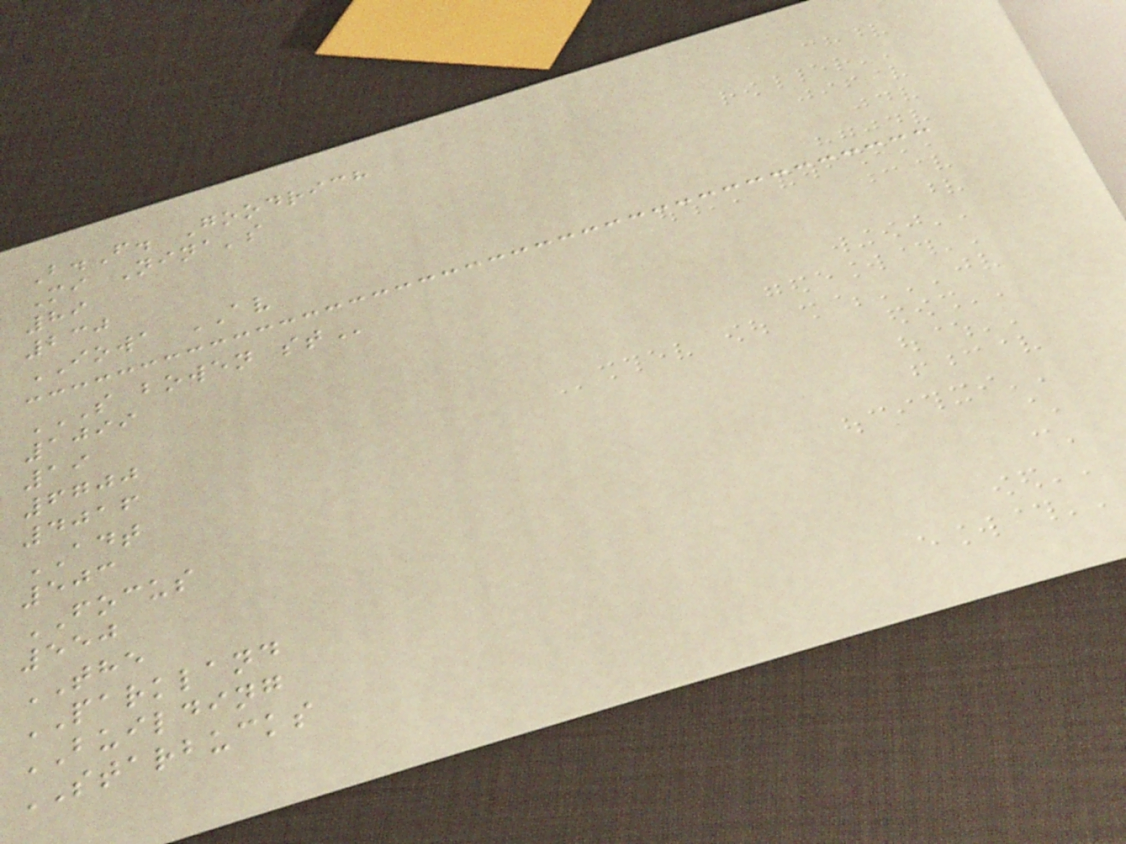B.F. Goodrich
Mi Nina's
89
230
IOWA AV
S BOWEN ST
1099
19
6700
4016
ADT
503
FOCUS
550
THE
PARKLAND
BUILDING
STARBUCKS
